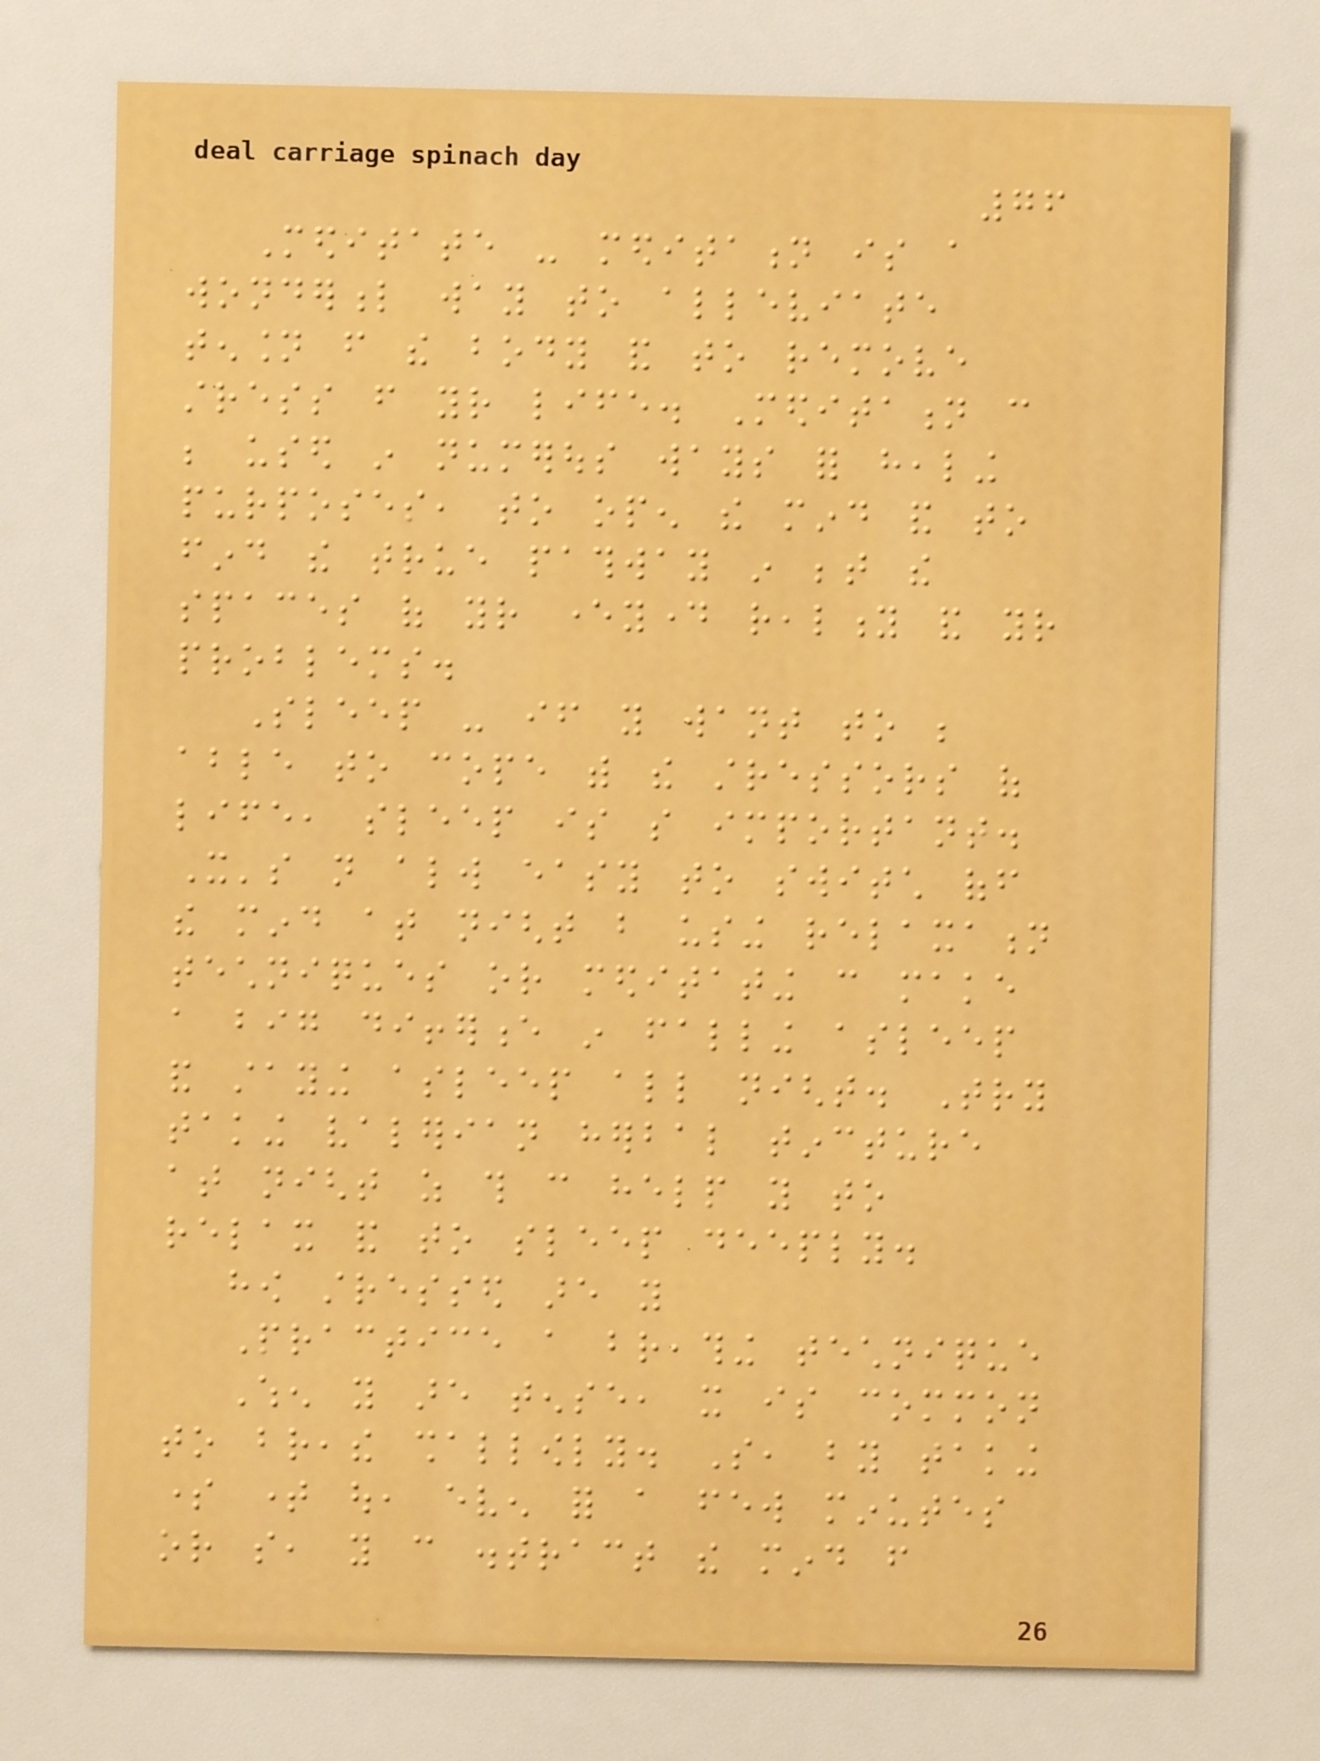76
Meditate - meditation is a
wonderful way to alleviate
tension from the body and to remove
stress from your life. Meditation can
be used in numerous ways for healing
purposes, to open the mind and to
find the true pathway in between the
spaces of your everyday reality and your
problems.
Sleep - if you want to be
able to cope with the stressors of
life, sleep is so important.
It's not always easy to switch off
the mind at night but using relaxation
techniques or meditating can make
a big difference in falling asleep
and staying asleep all night. Try
taking valerian herbal tincture
at night as this can help you to
relax and to sleep deeply.
how stressed are you
Practice a breathing technique
When you are tense, it is common
to breathe shallowly. So, by taking
some time out, even for a few minutes
or so, you can distract the mind from
